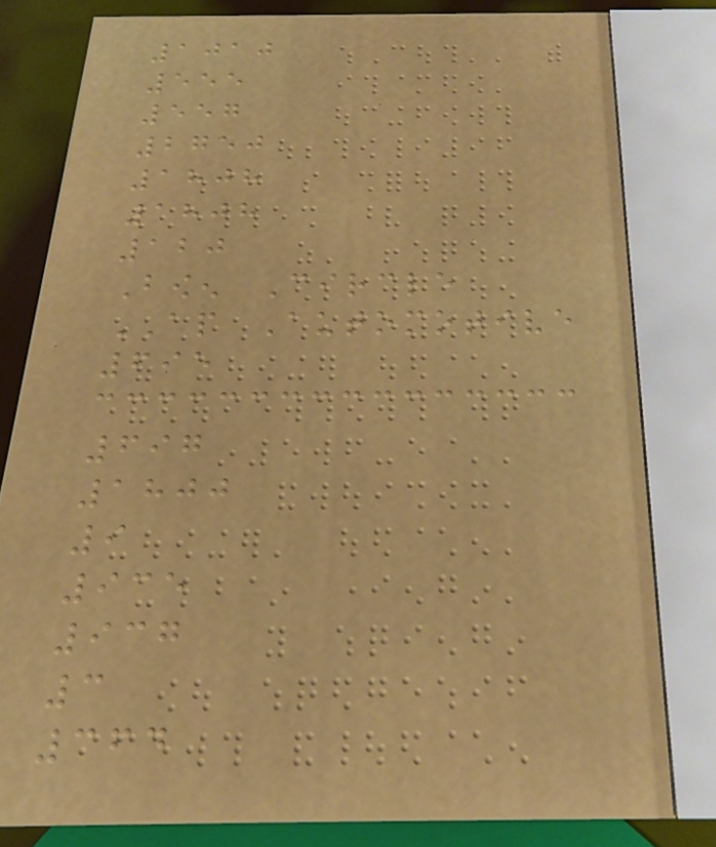1010
555
557
2750
1808
1808
120
Bowen Circle
AP Automotive
695
697
1800
9
935
937
3
364
